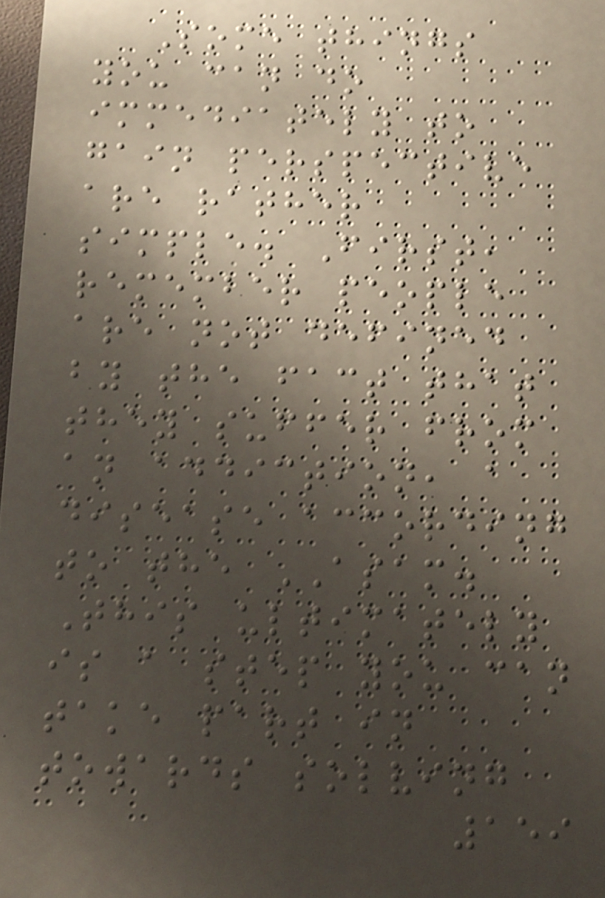Some things
you can do
immediately to
gain perspective
are rather
simple. First,
remember people
are not defined
by the fact that
they suffer from
an addiction, a
disease according
to the ASAM.
This ultimately
is a step you can
take part in
towards solving
159
